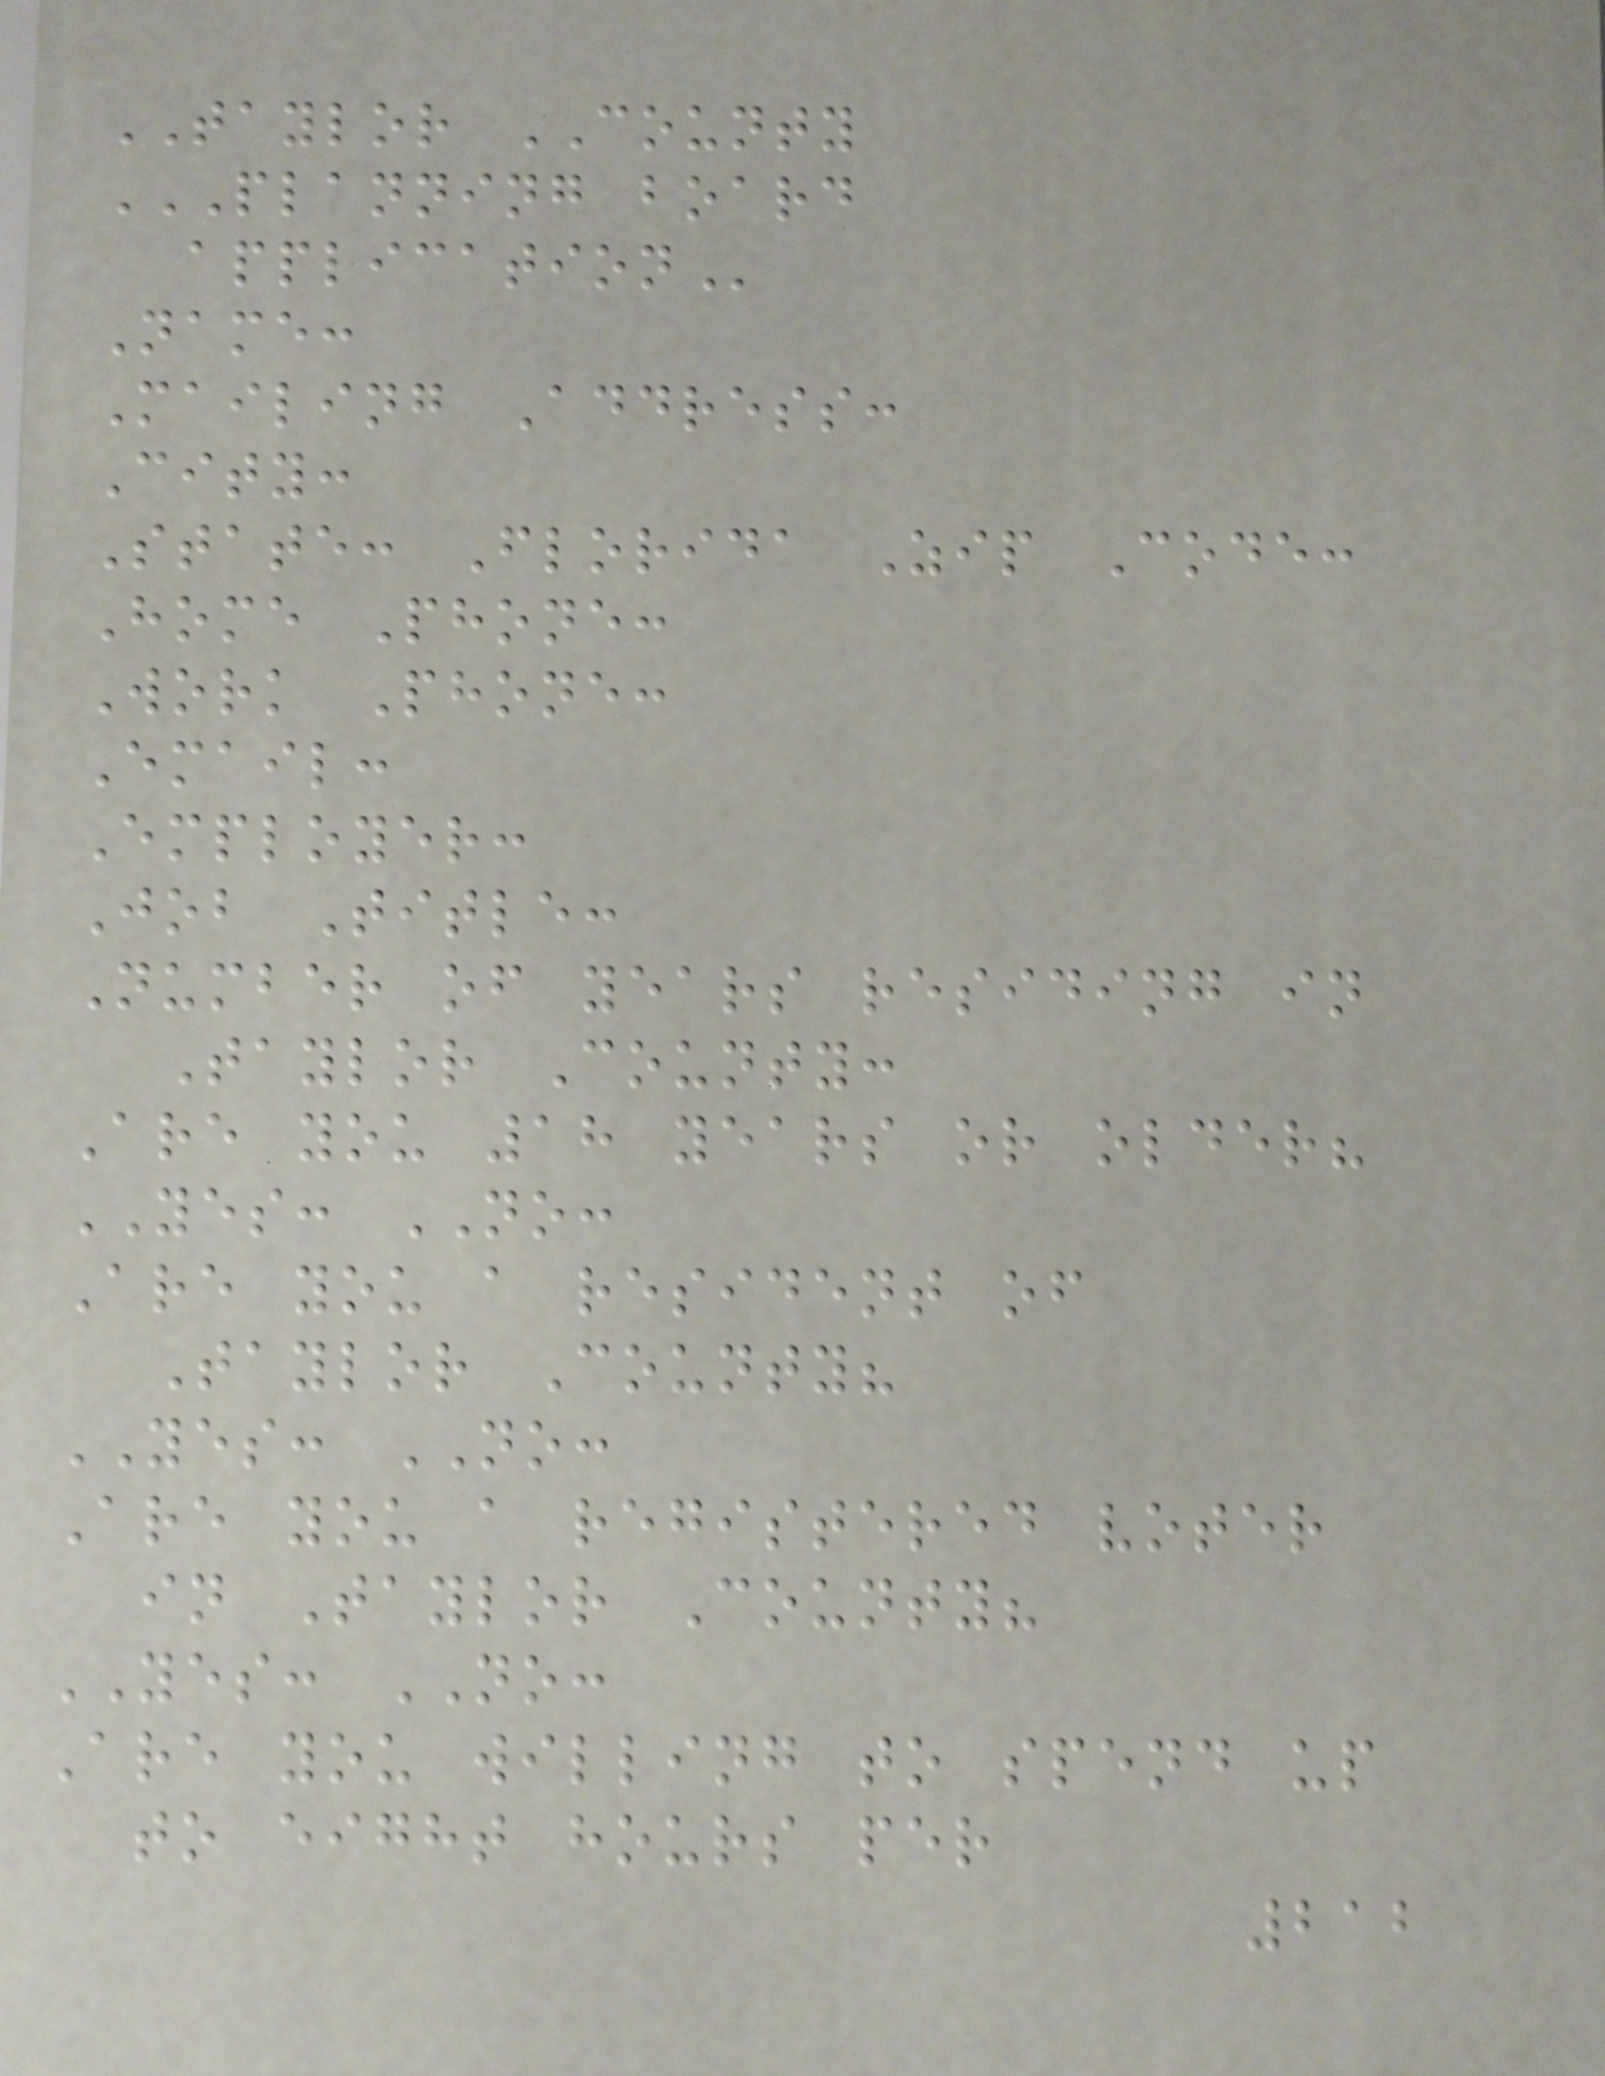TAYLOR COUNTY
PLANNING BOARD
APPLICATION
Name:
Mailing Address:
City:
State: Florida Zip Code:
Home Phone:
Work Phone:
Email:
Employer:
Job Title:
Number of years residing in
Taylor County:
Are you 18 years or older?
YES: NO:
Are you a resident of
Taylor County?
YES: NO:
Are you a registered voter
in Taylor County?
YES: NO:
Are you willing to spend up
to eight hours per
212
